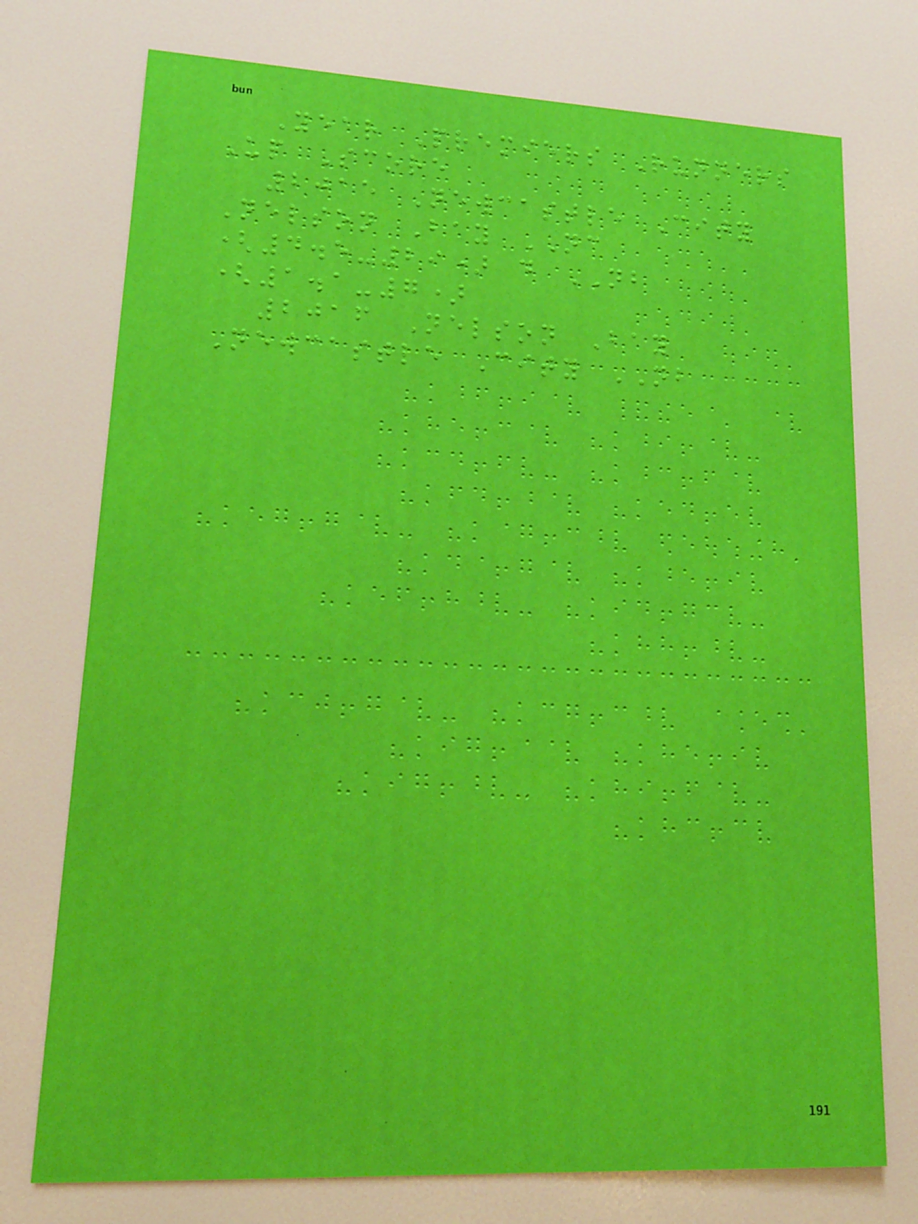Year Premiers Runners
Up Score
2015 Newcastle City
Nelson Bay NC
(4.5-29) d NB
(1.1-7)
2016 Nelson Bay
Newcastle City NB
